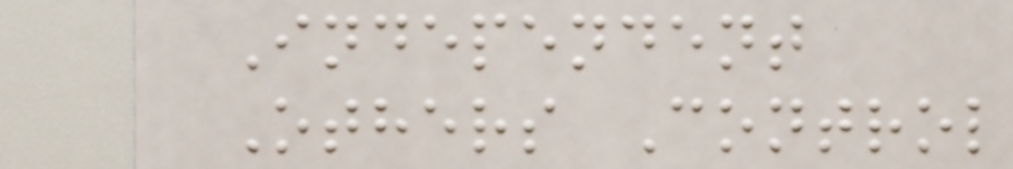Independent
Others Control
